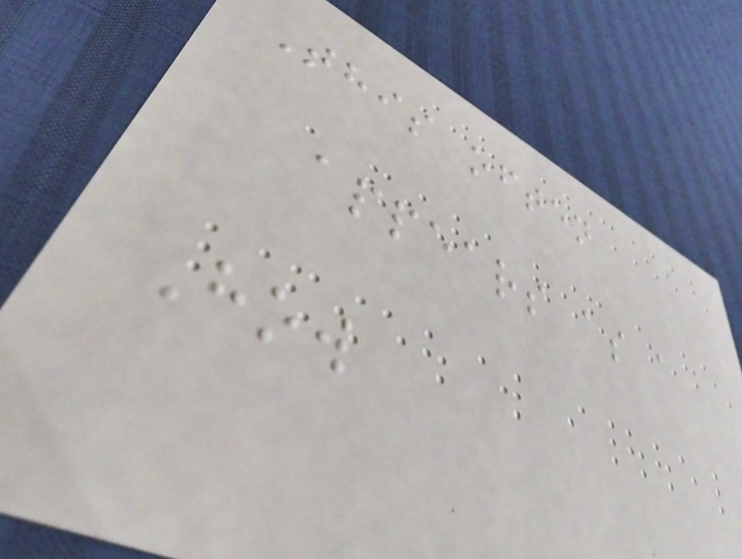This often
appears as a
How
